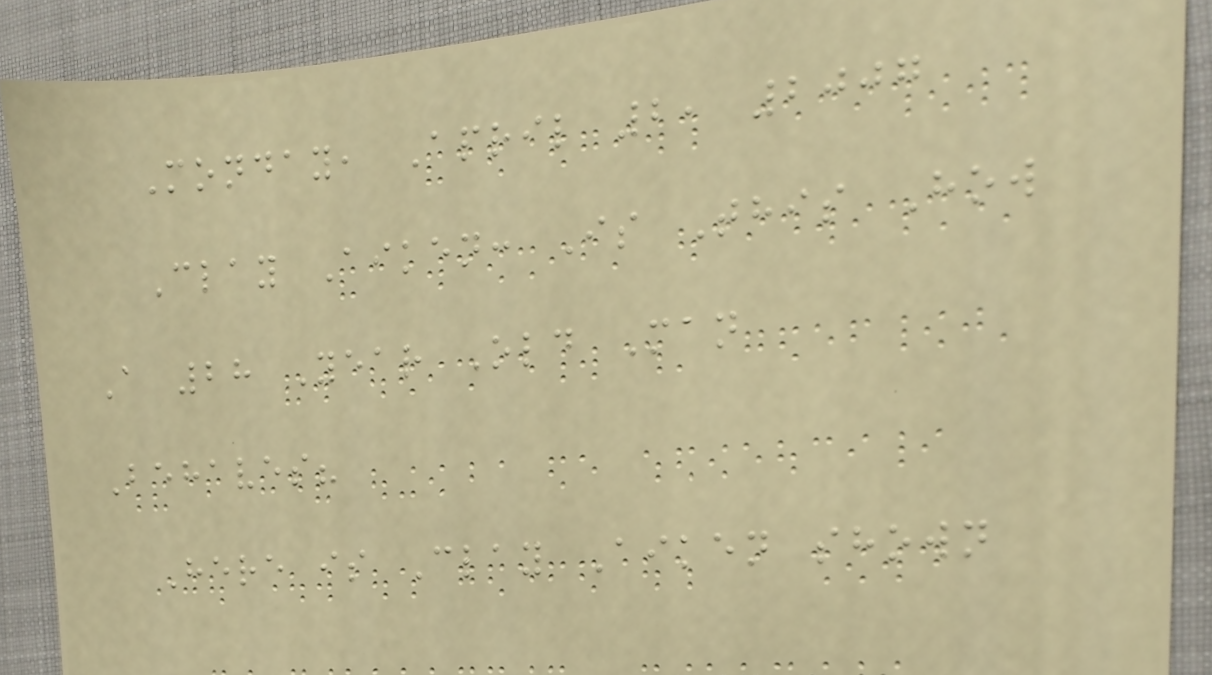Monday, April 2, 2007
Clay Aiken: Is This How
A 28 Year Old Man
Behaves?
Here is Clay Aiken shown
